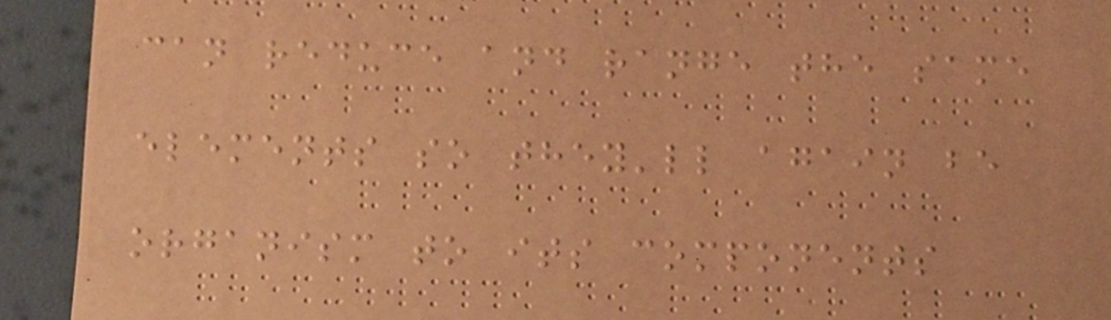can reduce and range the same
elements so they'll again be
organism to its components
